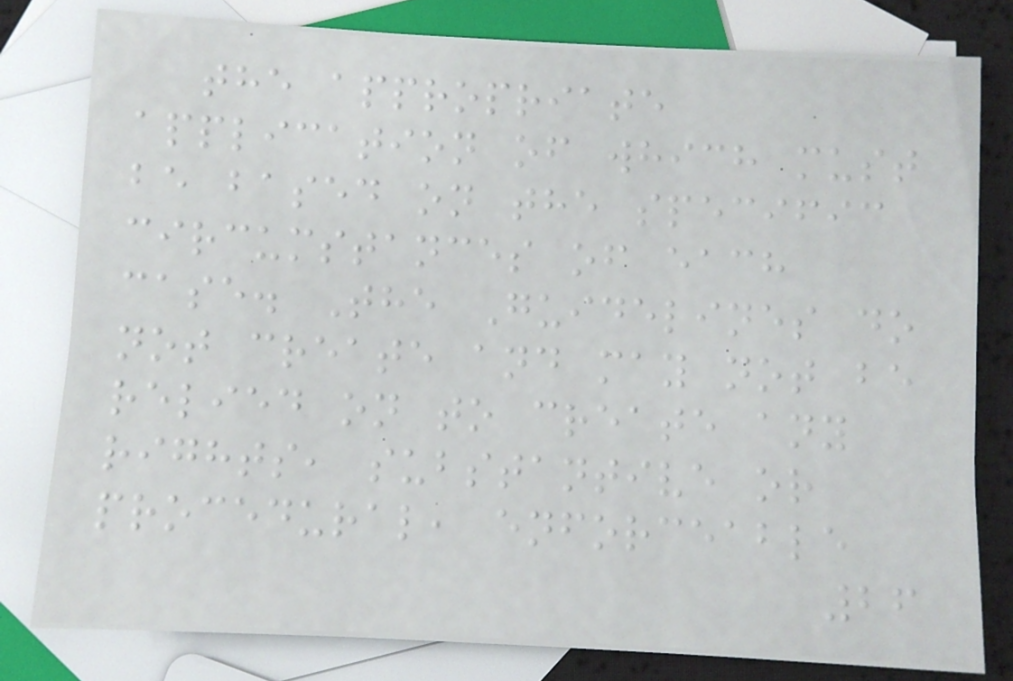the appropriate
application of which must
be based on the specific
circumstances of each
case. The Guidelines do
not create and may not be
relied on to create any
rights, substantive or
procedural, enforceable
26
